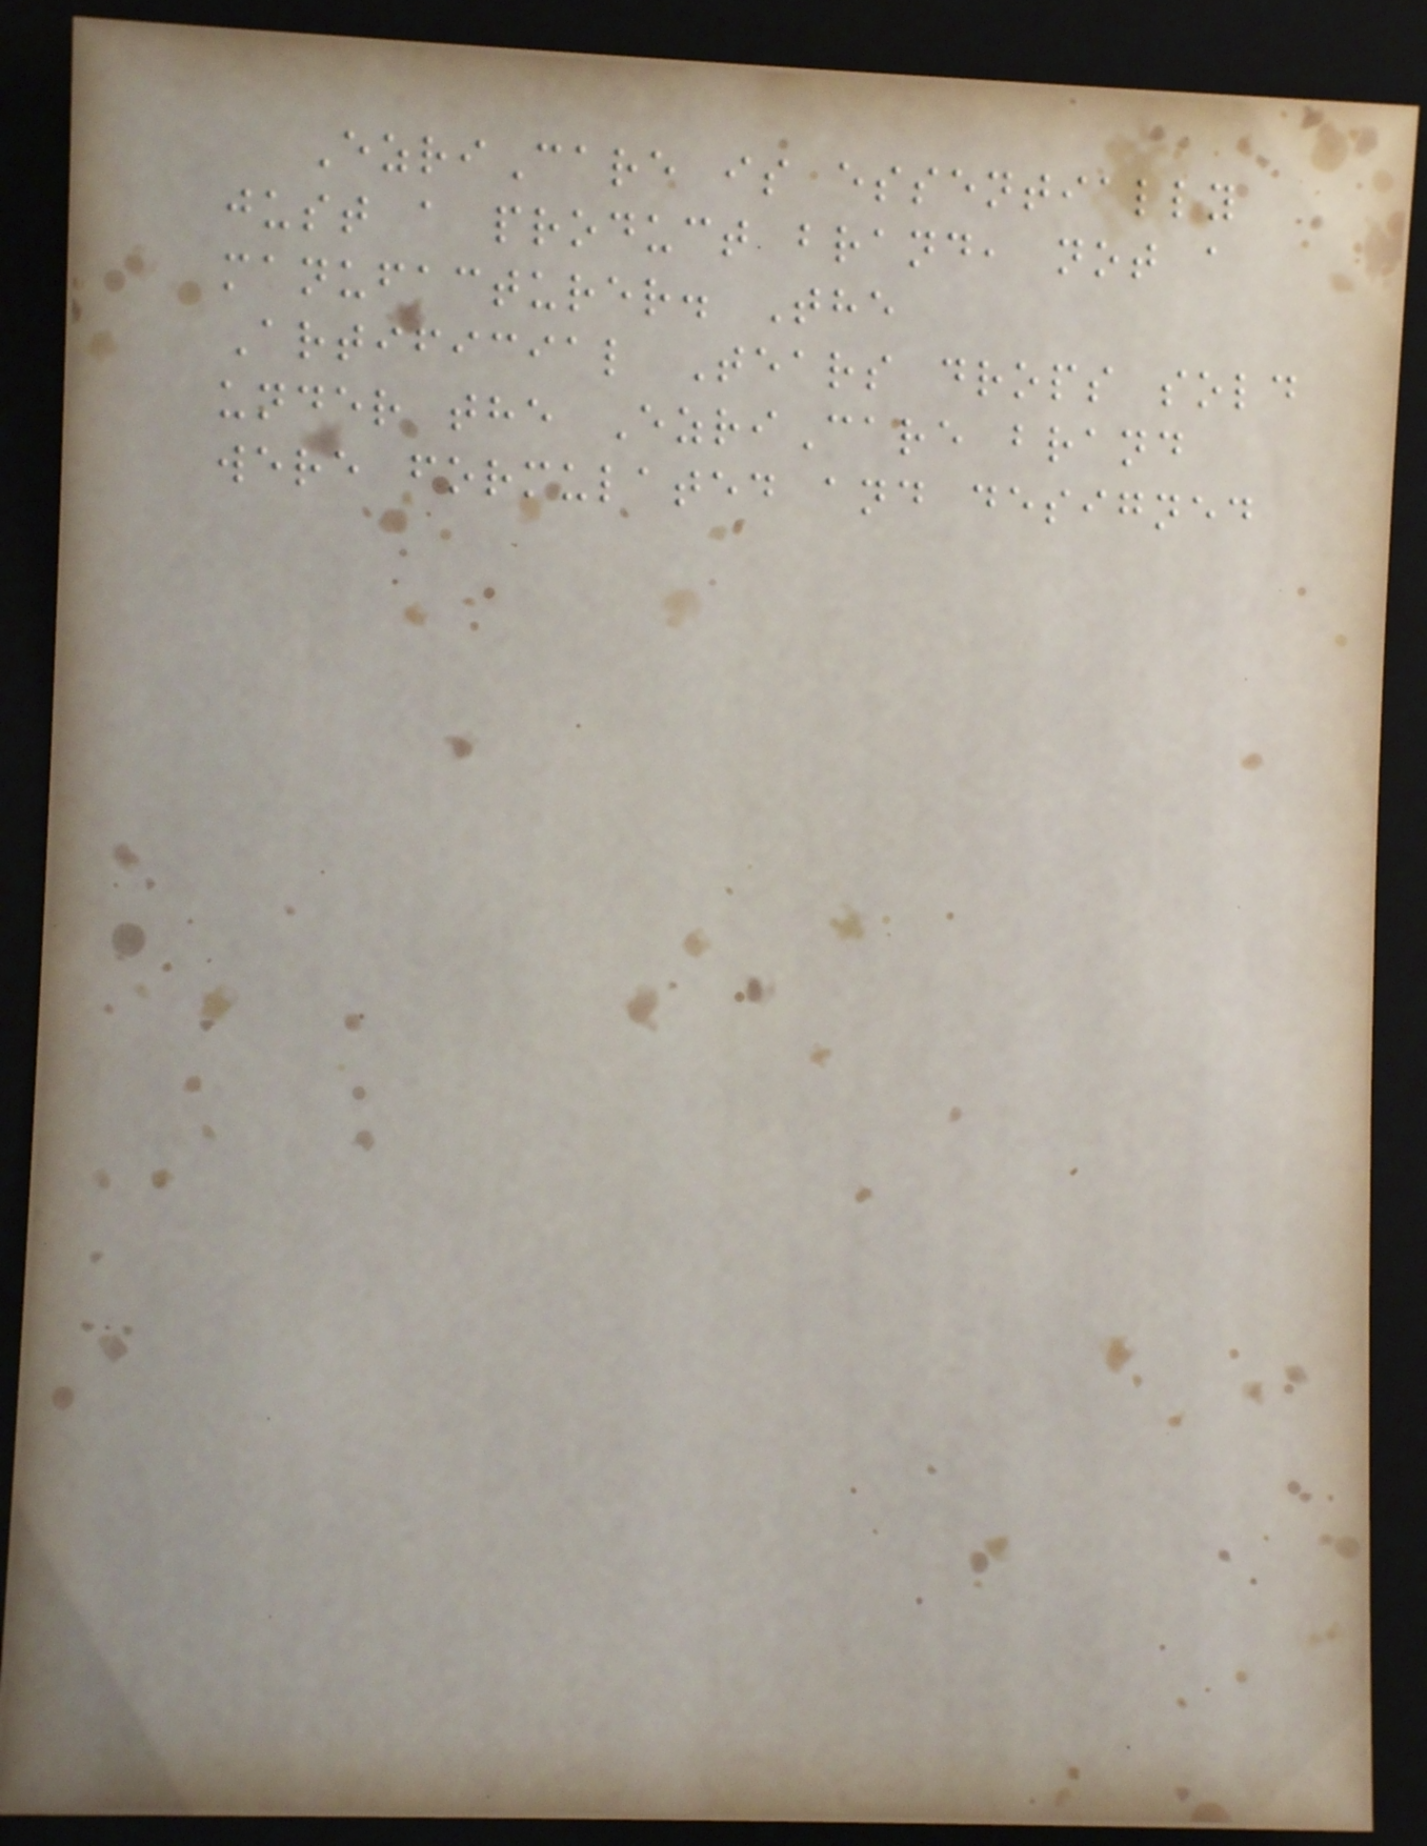EzriCare is essentially
just a product brand, not a
manufacturer. The
Artificial Tears drops sold
under the EzriCare brand
were formulated and designed
